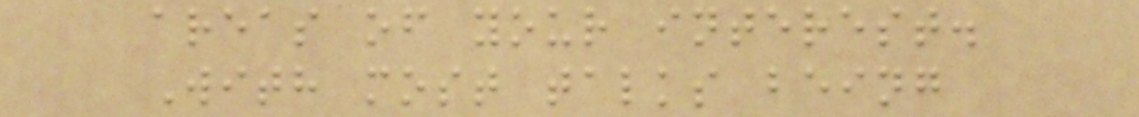areas of your interest.
With most talks being
